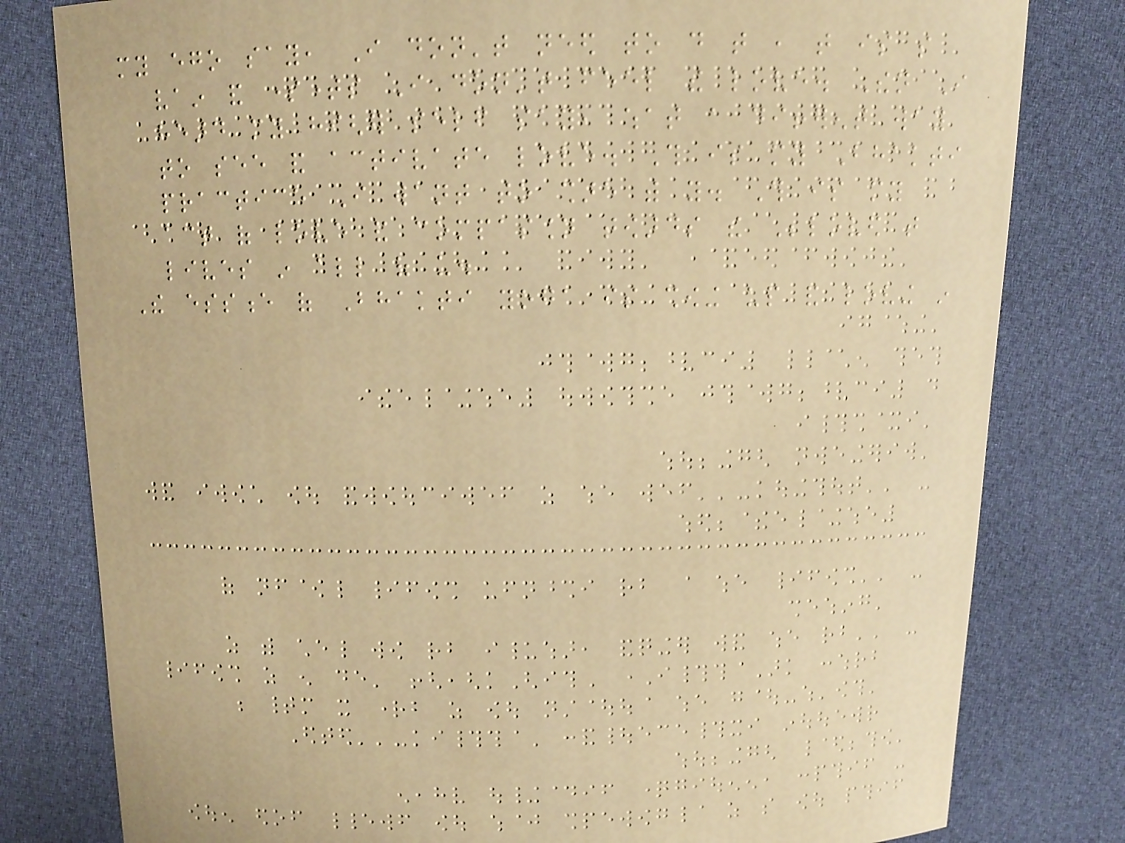my ego say, I don't need to do that , that is so
vain and sometimes I don't feel the love. Then I
heard my higher self say, what a different way
to see and activate love. This is my Bhakti
practice I want to share with you. This is my
act of love and compassion towards the Beloved that
lives in all of us.
The essence of Bhakti yoga is showing up and loving in
